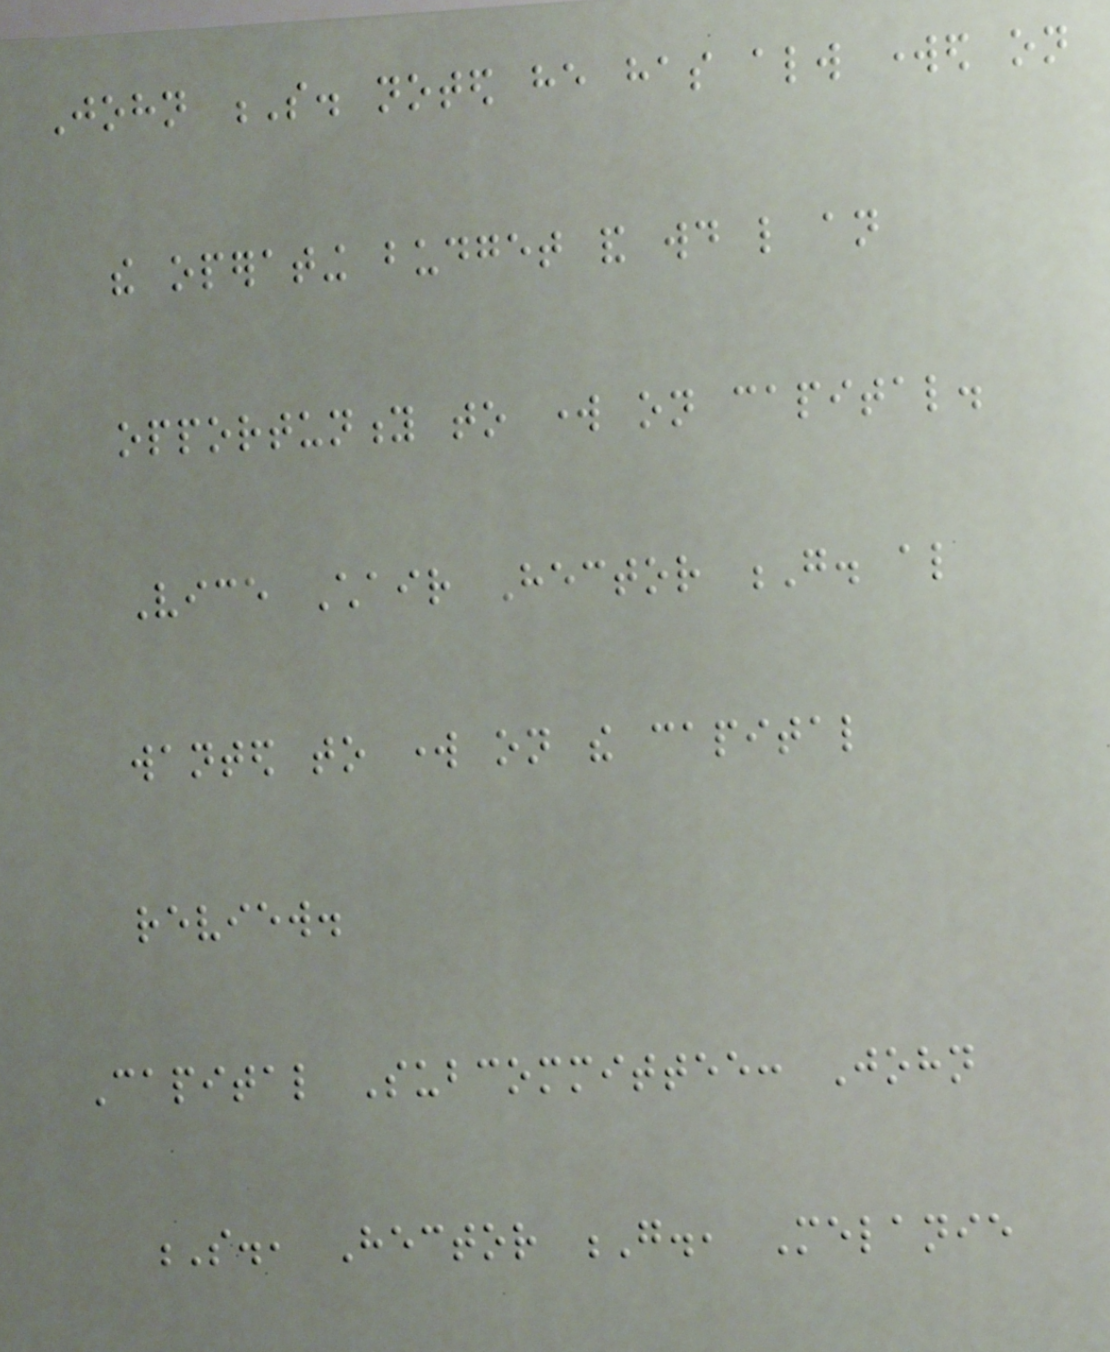John S. noted he has always worked on
the operating budget and would like an
opportunity to work on capital.
Vice Chair Hector G. also
wanted to work on the capital
review.
Capital Subcommittee: John
S., Hector G., Melanie
